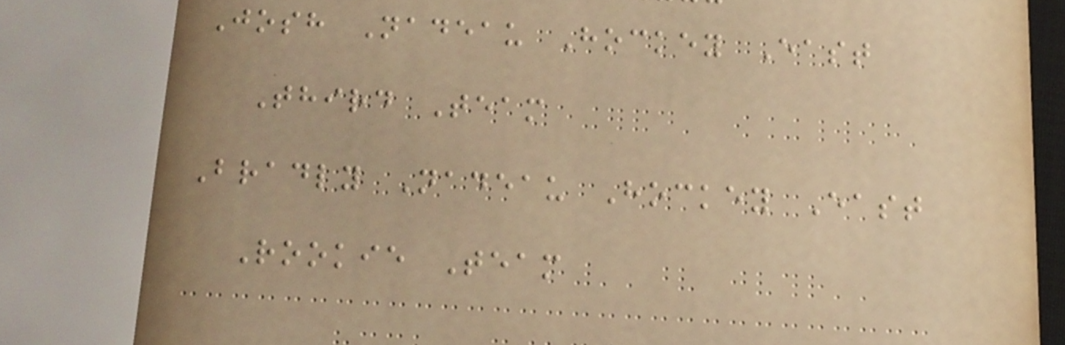Josh Nadeau Hockey East
Third Team
Bradly Nadeau Hockey East
Rookie Team
